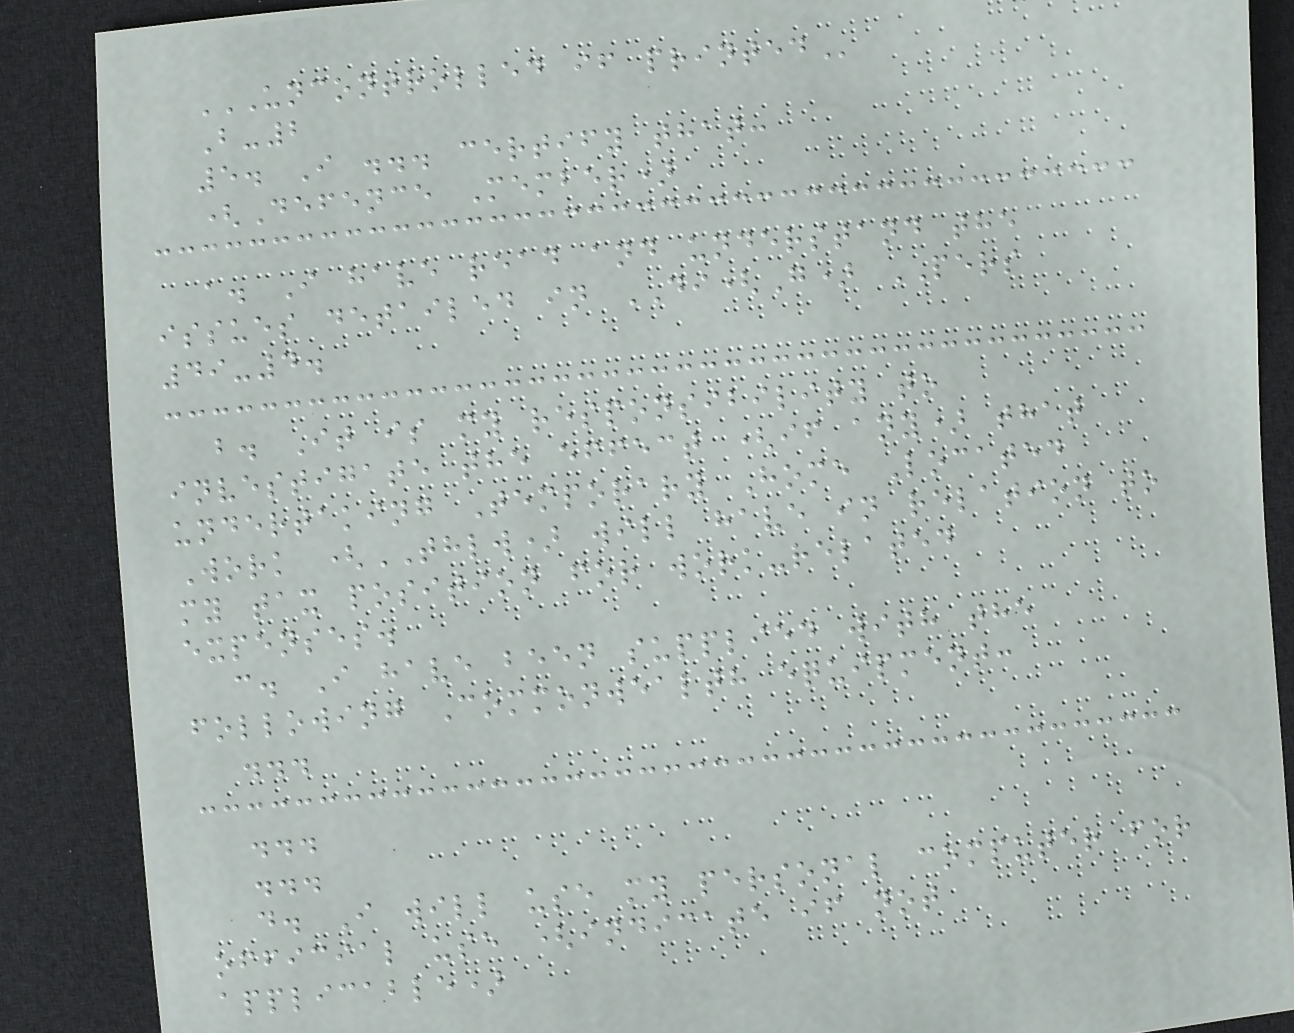UNCONTROLLED IF PRINTED
B-2
5. I ... certify that:
(Defence Member)
a. I have read and understand the
issues detailed in DI(G) PERS
49-4.
b. It is my responsibility to
investigate the effect (if any) that
undertaking Temporary Home Located
Work (THLW) will have in relation to
my tax position for work-related
expenses.
c. I have been supplied with the
following Commonwealth equipment:
...
...
...
d. I will use my personal computer for
official use (indicate if not
applicable)
